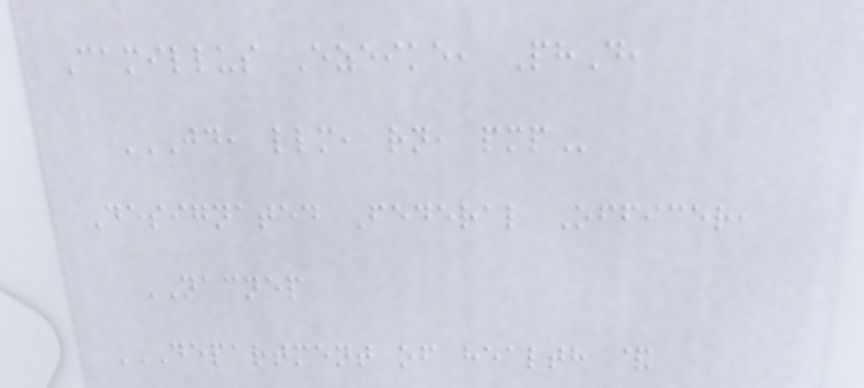Camillus Ezeike, PhD,
JD, LLM, RN, PMP
Designated Federal Officer,
NACNEP
DEPARTMENT OF HEALTH &
